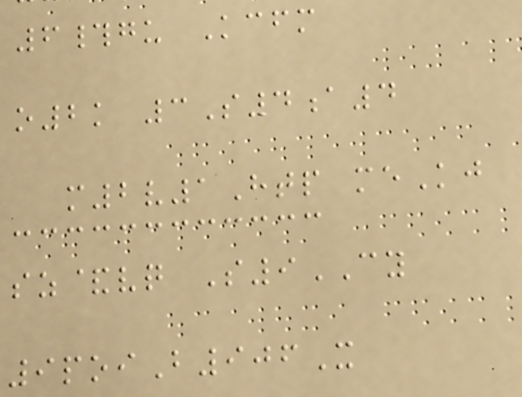6#gu Kcfm
o2k 3S4a4
m2v1Htp meKj
sz&vq S9CY
9poiB906X
